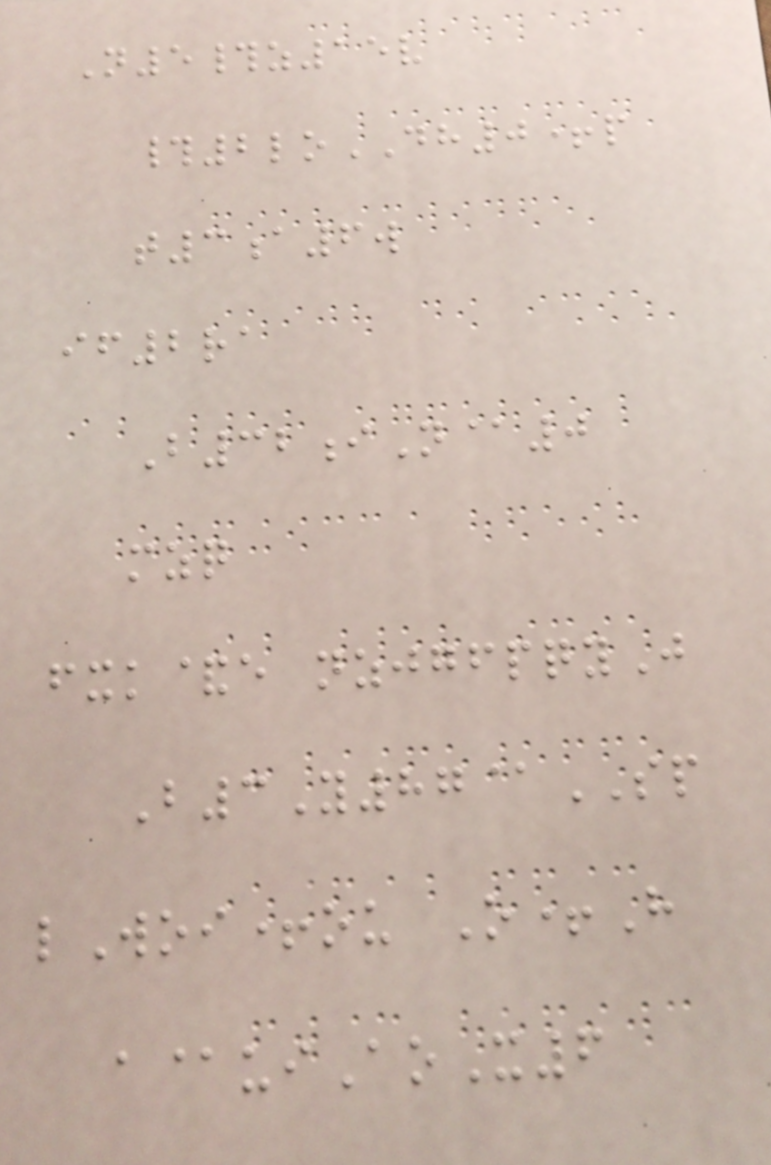N5#z15v
#2loDH0+p
t3a6w
if2ra
B32iN@0
mzq
fxk&e nzjgfpqyJ
B3Y87@SP
lWoi+ou O+H
a@uiAoX6
